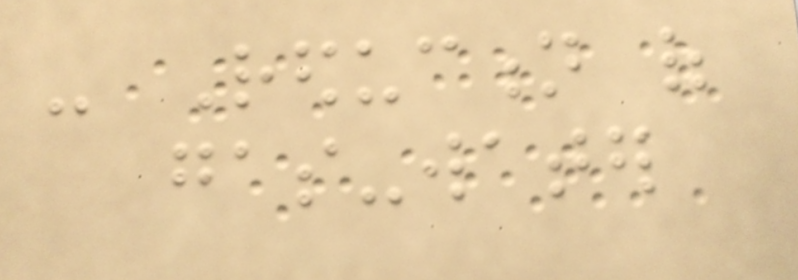- Reduction of
gas-water
